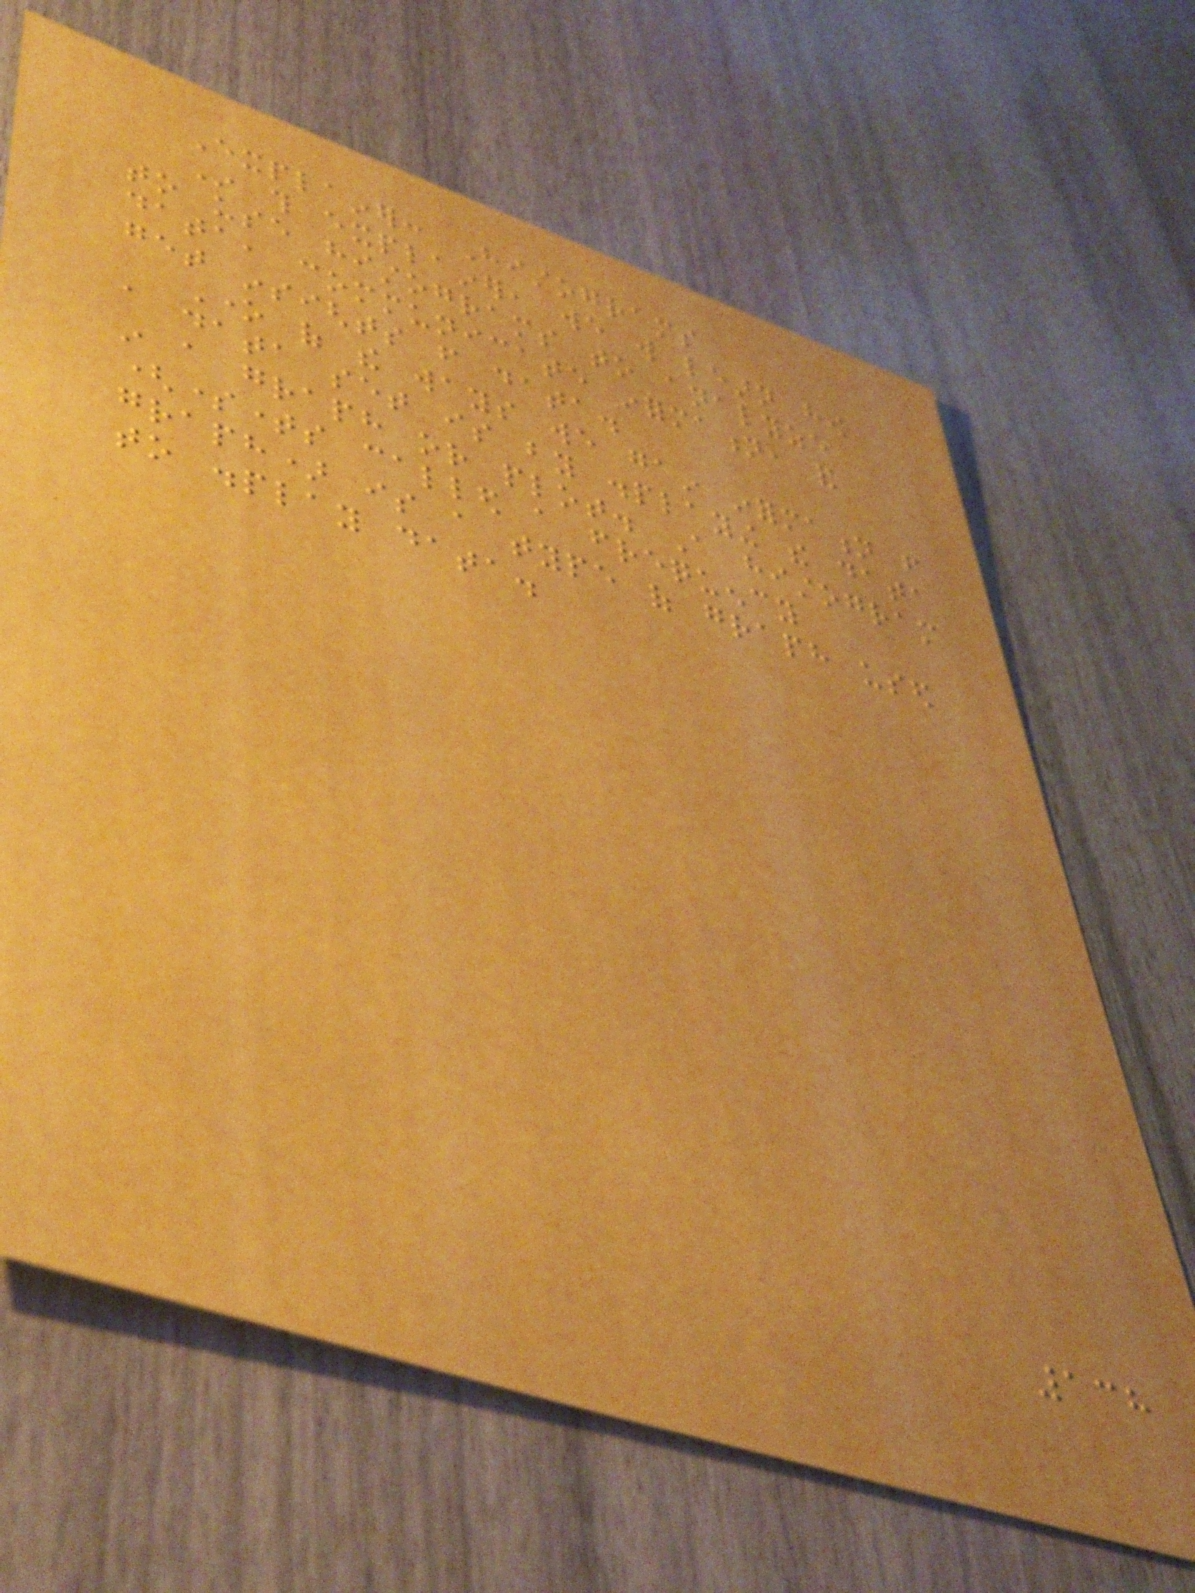Explainer: Histograms
In this explainer, we will learn how
to use histograms to analyze
data, communicate information, and
get insights from data.
One of the ways we gain information from
a data set is by displaying the data
in a graph or plot. A histogram
(sometimes called a frequency
graph) is a type of graph used
to display data.
138
